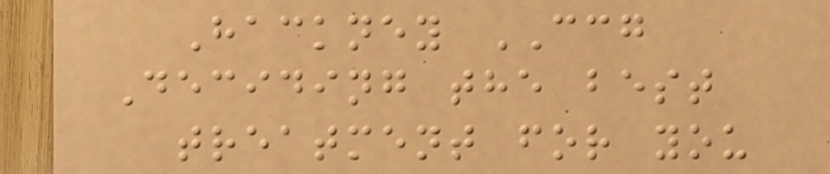Hackney CCG
Deciding the best
treatment for you
